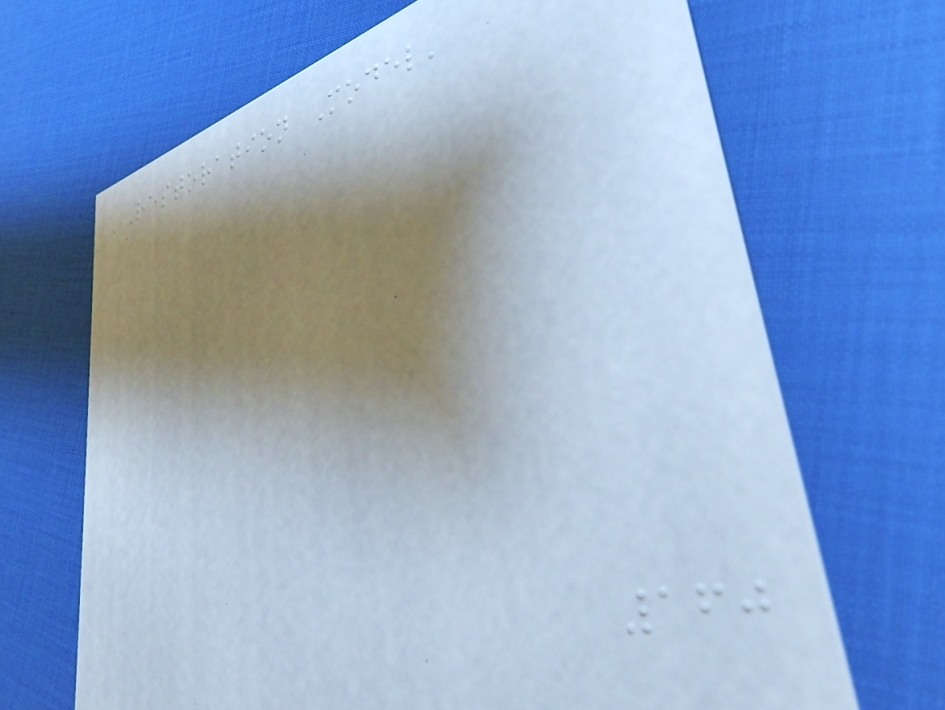'Restoration Model'
160
